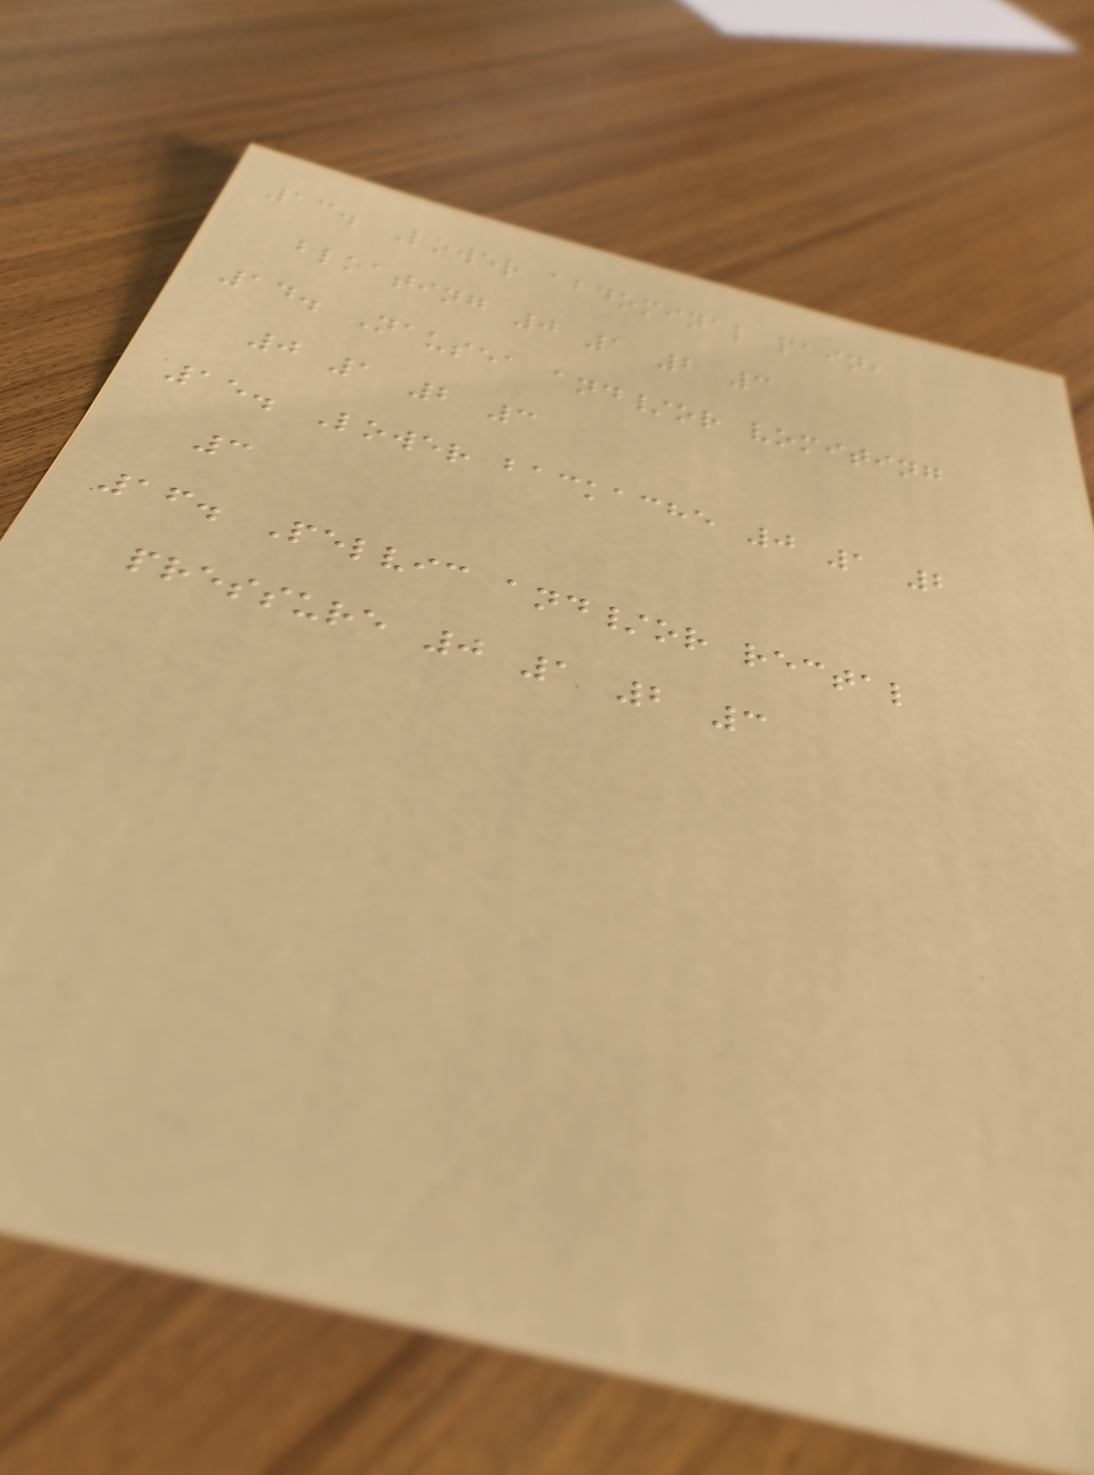13. Lower abdominal pain,
bloating 0 1 2 3
14. Nausea and/or vomiting
0 1 2 3
15. Lower backache 0 1 2
3
16. Pelvic and/or rectal
pressure 0 1 2 3
